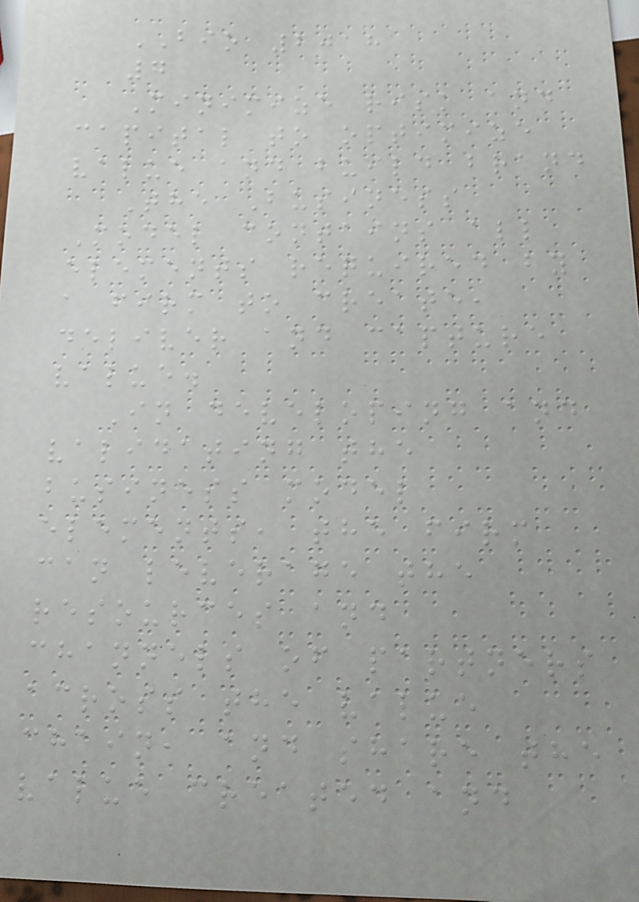BIO 2018
7
Minimize risk and
capital to optimize
value and build brand
The Business
Model contains all
elements required by
a firm to create,
deliver and capture
value.
In developing and
validating the
business model
elements, the firm
can leverage the
resources and
channels of partners
across the value
chain, and share the
value created and
